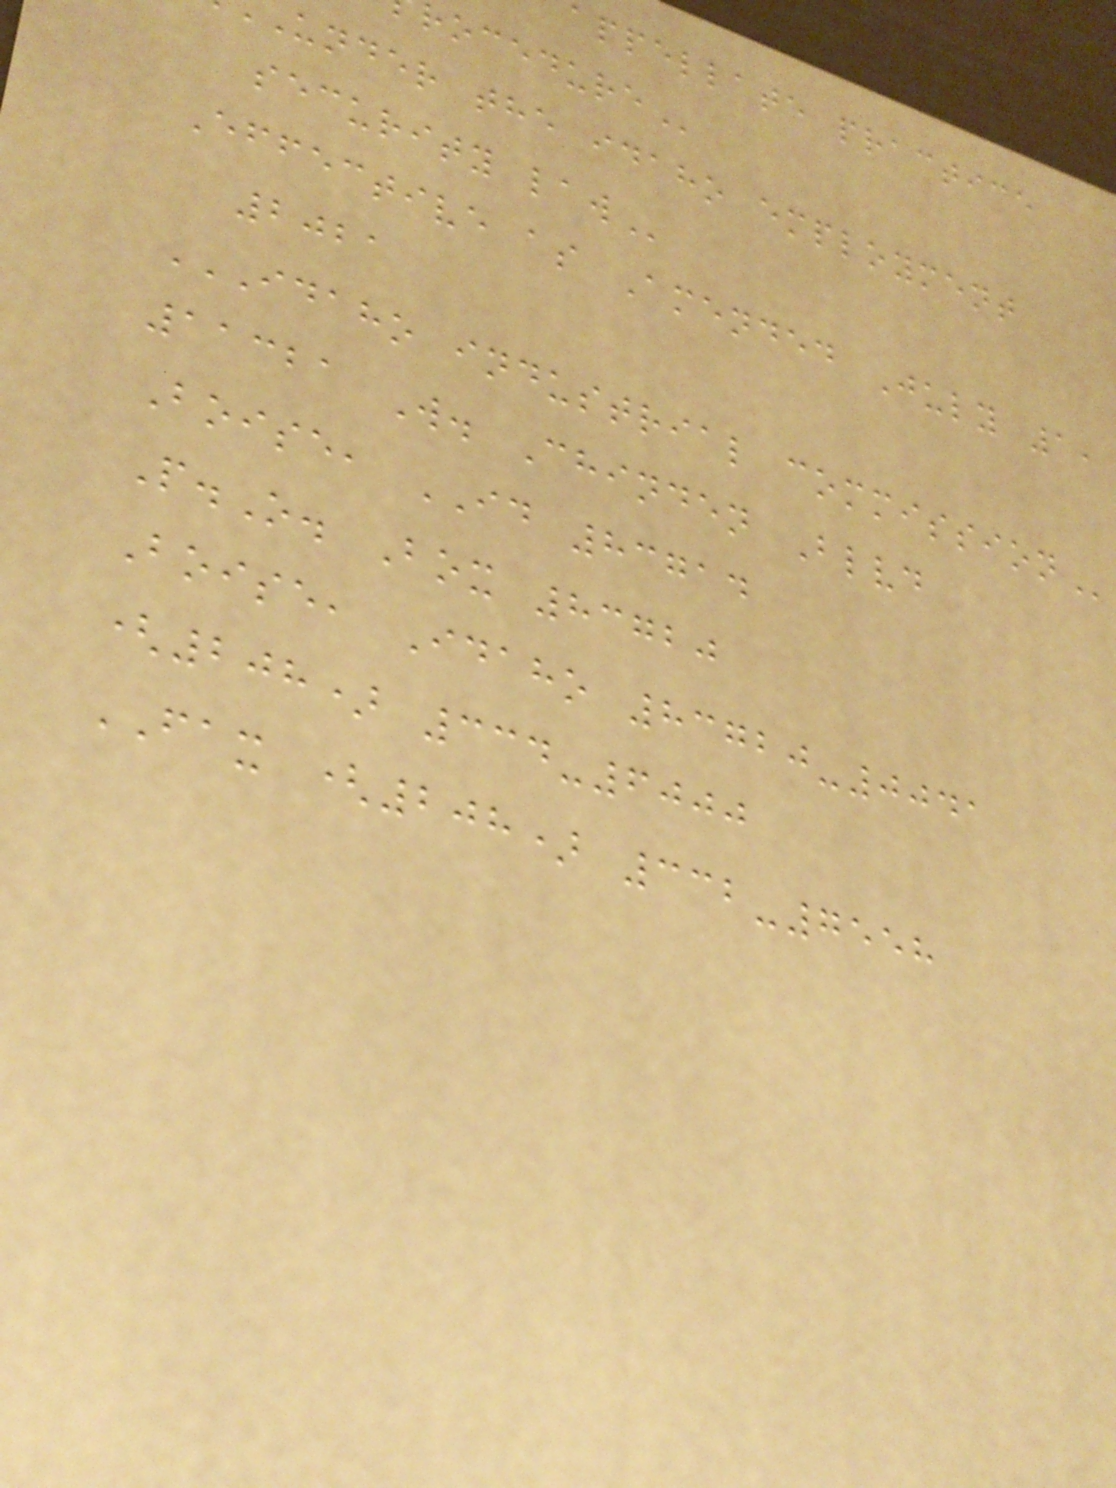appellate practice
under the idaho employment
security
Effective as Amended July 1,
2021
IDAHO INDUSTRIAL COMMISSION
11321 W. Chinden Blvd
Boise, ID 83714
P.O. Box 83720
Boise, Idaho 83720-0041
(208) 334-6000
FAX (208) 332-7558
